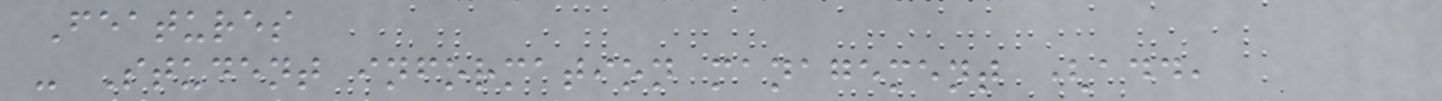Features
- Student information management (add,
